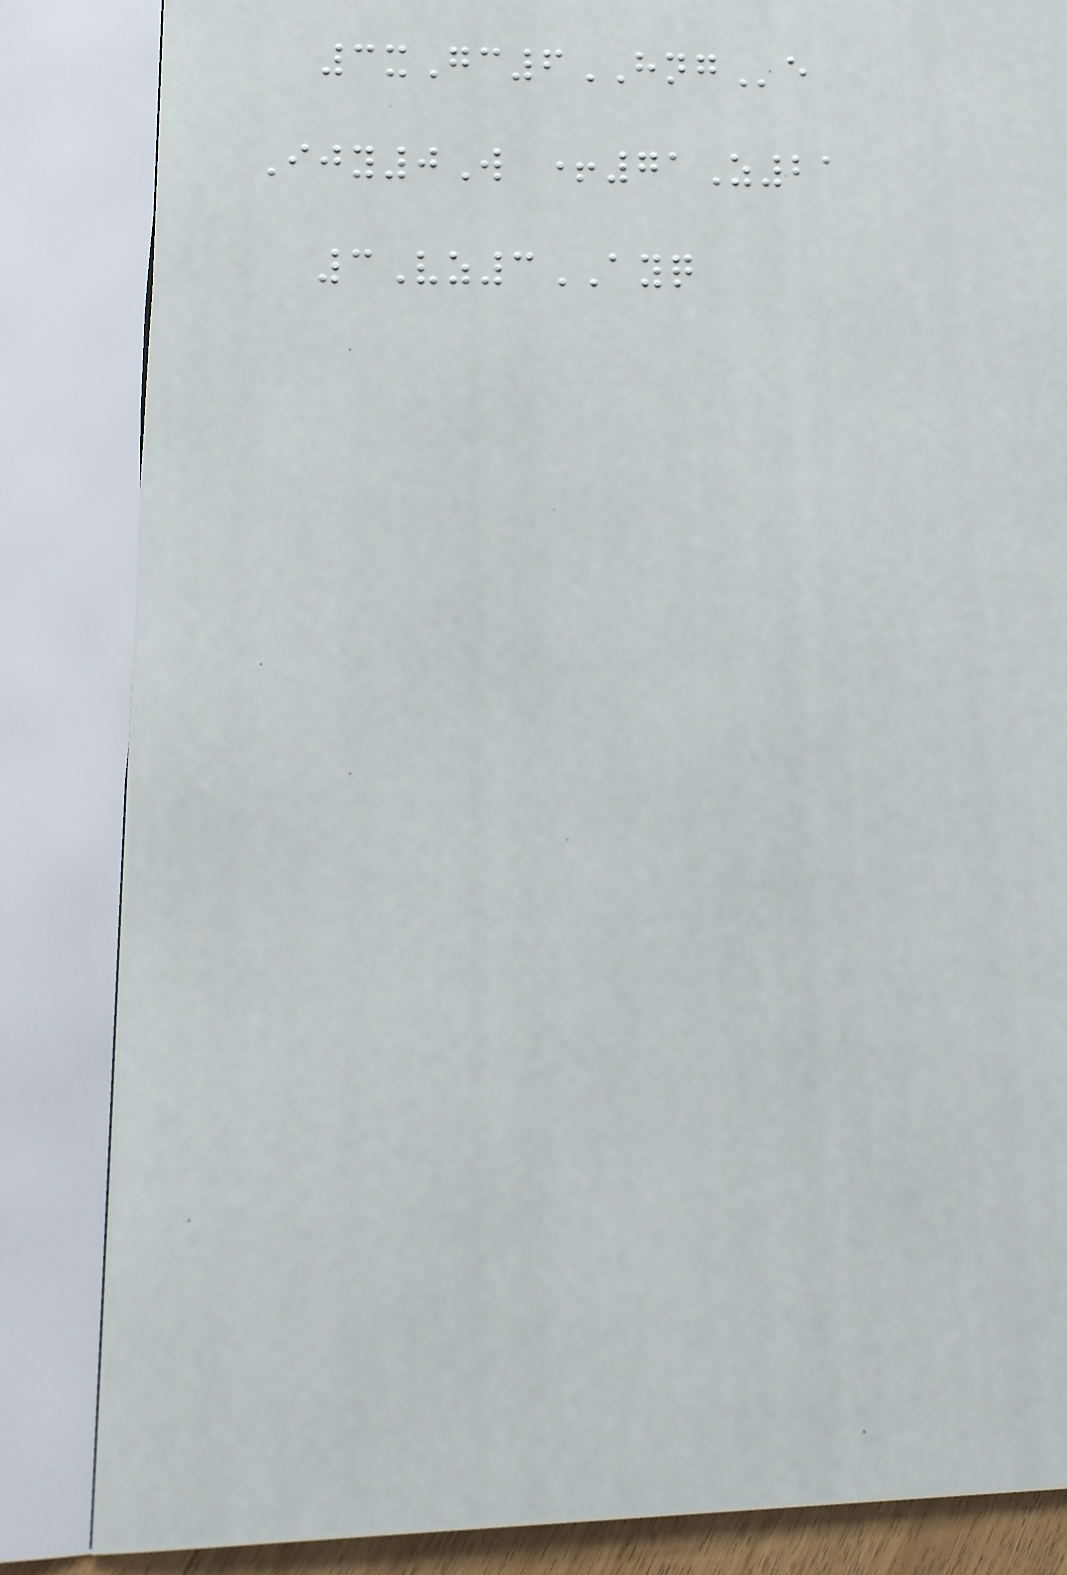3xGc6HNGe
Ijy0W +71Z21
3Vz3AYQ
